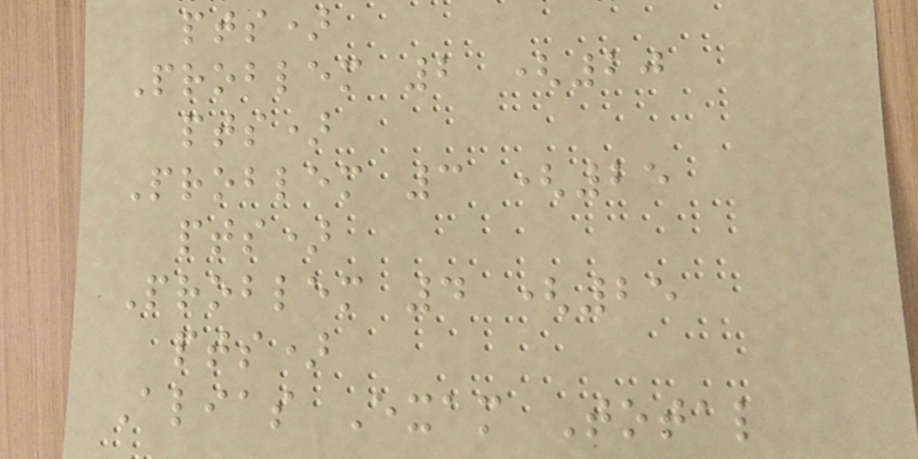pts)
Problem 2 (20
pts)
Problem 3 (25
pts)
Problem 4 (25
pts)
Alias Exam Total
